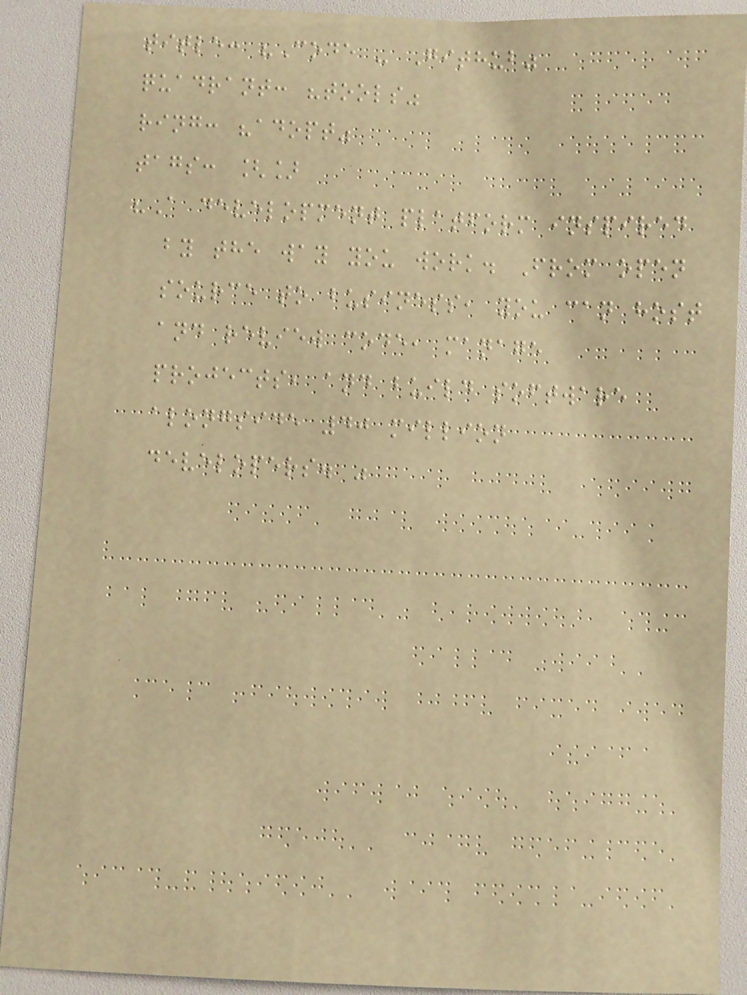title: "Code - Github"
quadrant: "tools"
ring: "adopt"
tags: []
"A development platform inspired
by the way you work. From open
source to business, you can host
and review code, manage
projects, and build software
alongside 40 million
developers. "
